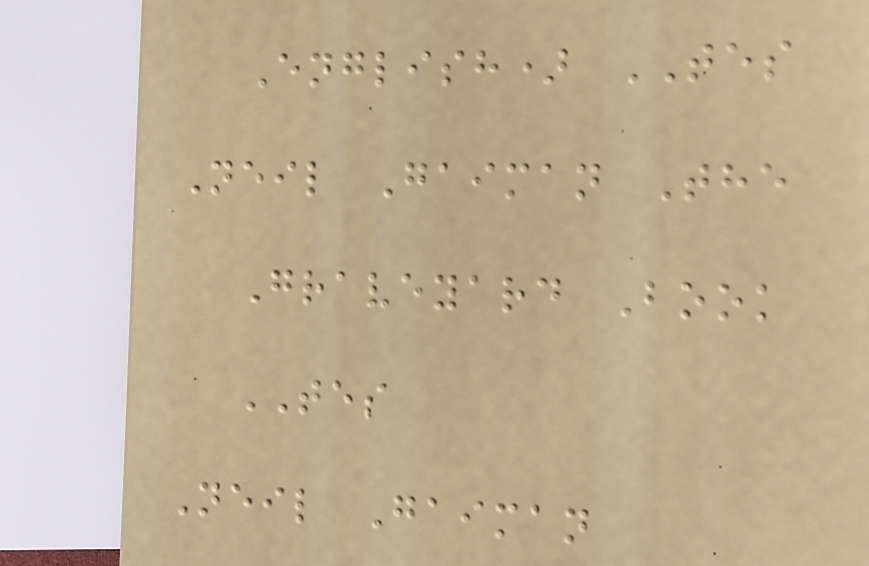English) TES
Neil Gaiman The
Graveyard Book
TES
Neil Gaiman
